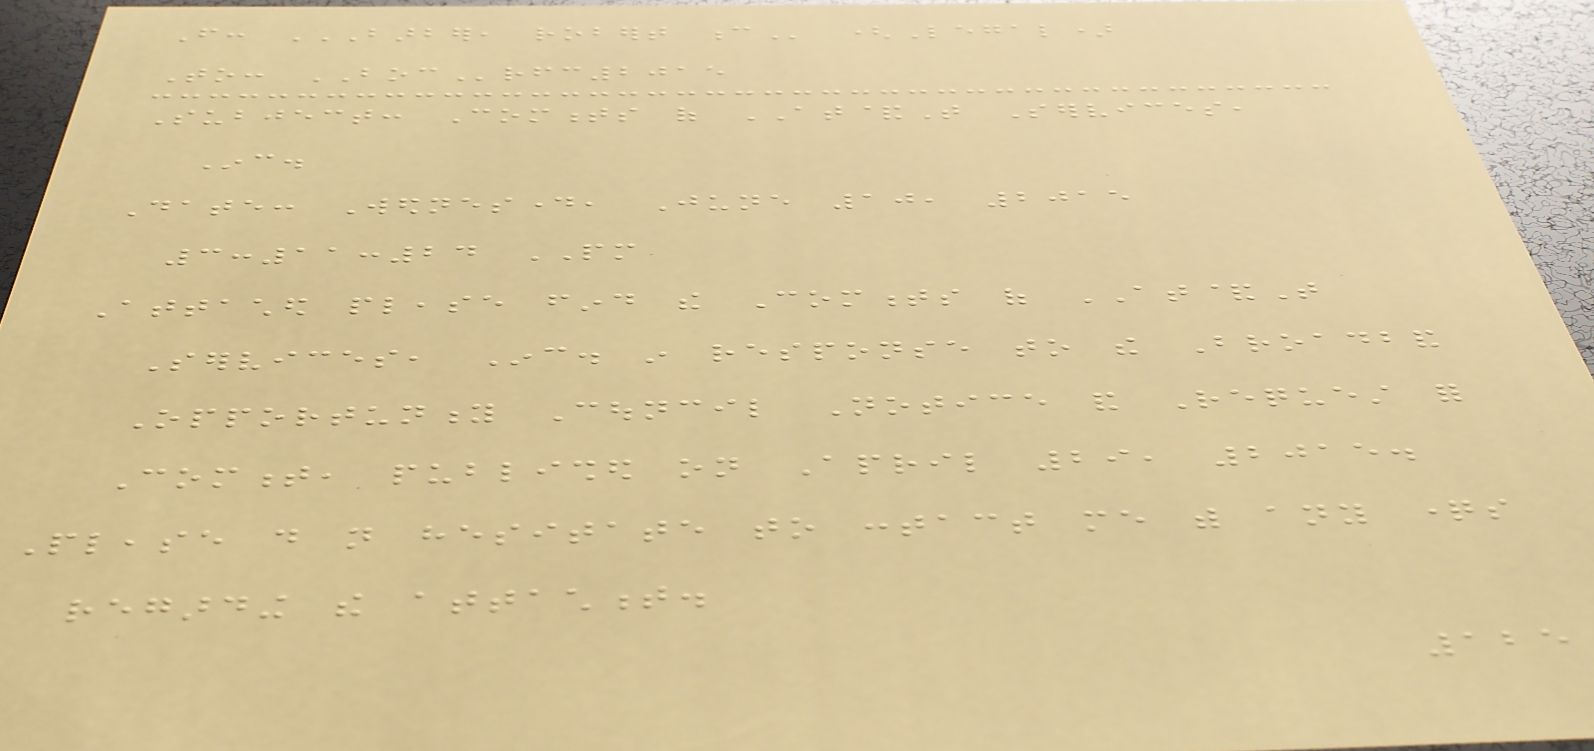From: BARBER, ROBERT C (Legal)
To: BOCrfc2015
Subject: Comments of AT&T Services,
Inc.
Date: Wednesday, June 10, 2015
3:11:24 PM
Attached please find the Comments of AT&T
Services, Inc. in response to the Broadband
Opportunity Council Notice and Request for
Comment, published on April 29, 2015.
Please do not hesitate to contact me with any questions
regarding the attachment.
125
